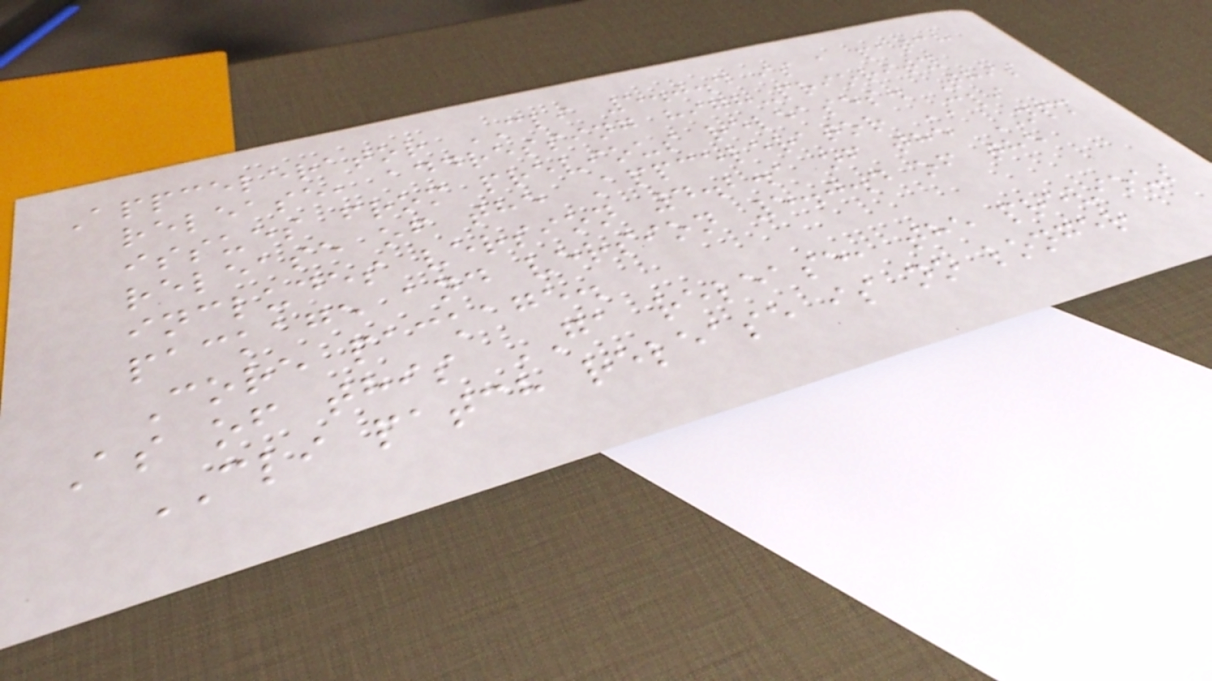Appcelerator CLI 5.0.4 is a patch
release, addressing high-priority
issues from previous releases. This
release of the Appcelerator CLI
includes version 4.2.1 of the NPM
package and version 5.0.4 of the
Core package.
As of this GA release, the previous
CLI patch release is no longer
